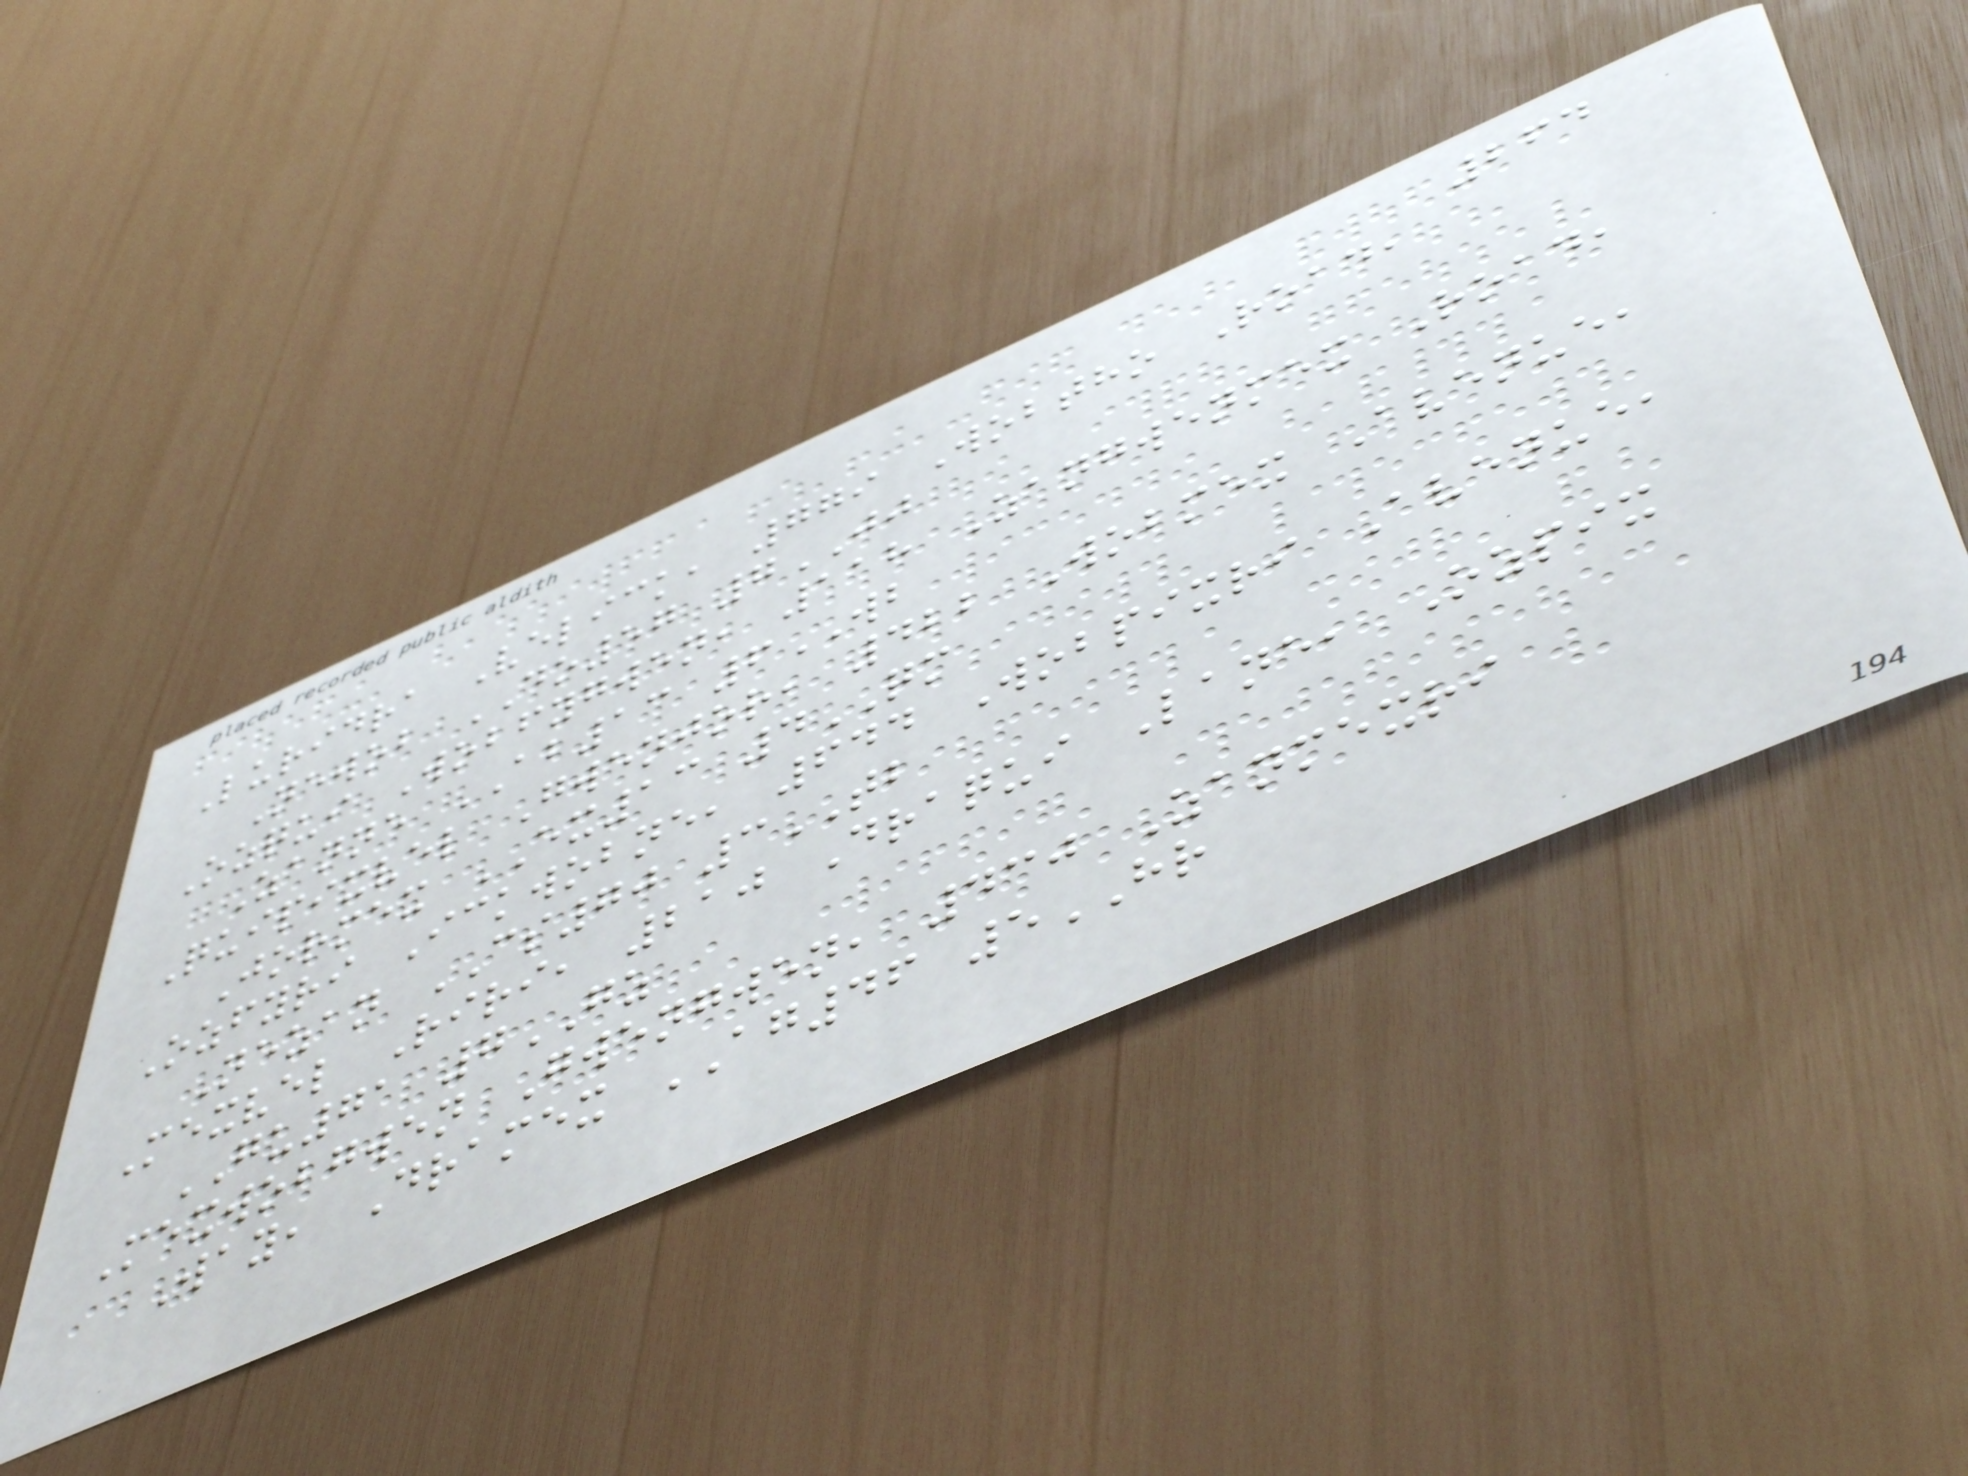264
Luridra Velick, 779 Wobtho Road,
Newob DO57 7JJ
Ozqui Wobfygwen, 118 Zangwenmex Road,
Zanne AB13 6WB
Quipixvel Gwenjor, 422 Wobmex Avenue,
Jormex EX13 4QM
Ozfyri Ickwobne, 644 Wobpixri Avenue,
Nezan CS70 3TB
Mexvel Riri, 210 Draqui Lane, Ozpix
GU71 7GZ
Mexwobgwen Gwengwen, 430 Zanmexri
Way, Dramex AG46 5HR
